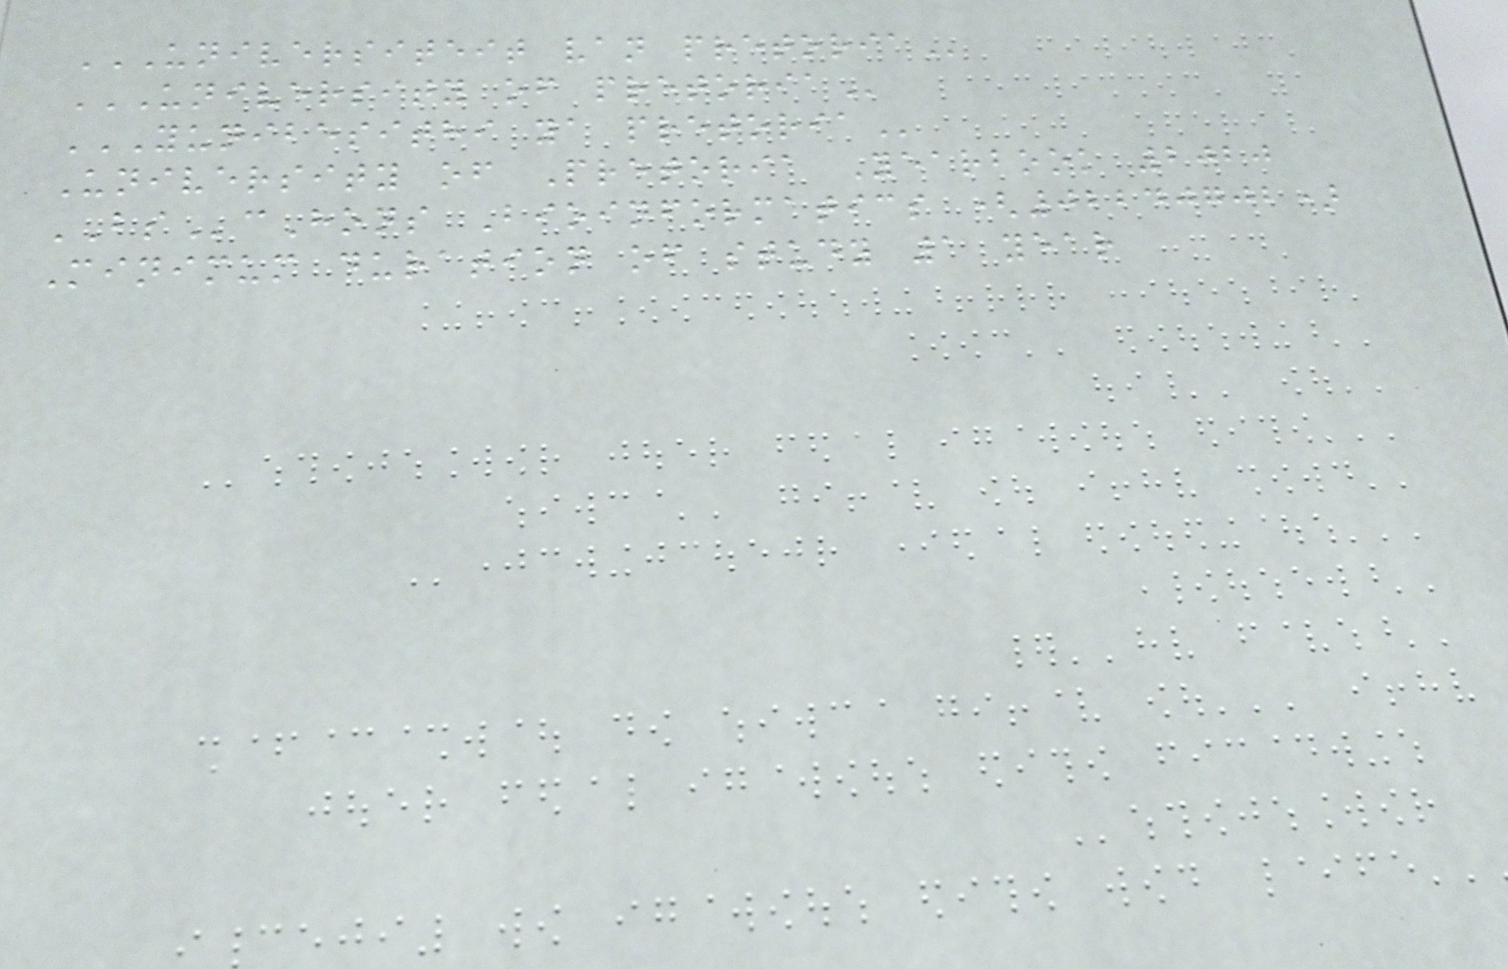UNIVERSITEIT VAN PRETORIA
UNIVERSITY OF PRETORIA
YUNIBESITHI YA PRETORIA
University of Pretoria Yearbook 2020
BScHons Bioinformatics (02240702)
Minimum duration of study 1 year
